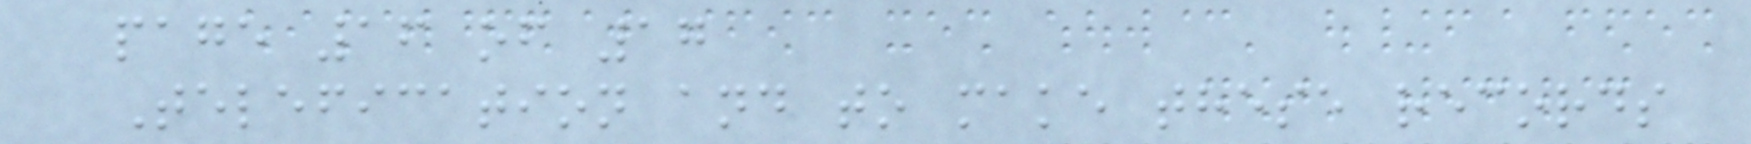page 16 of 17
Telefication and to make these records
